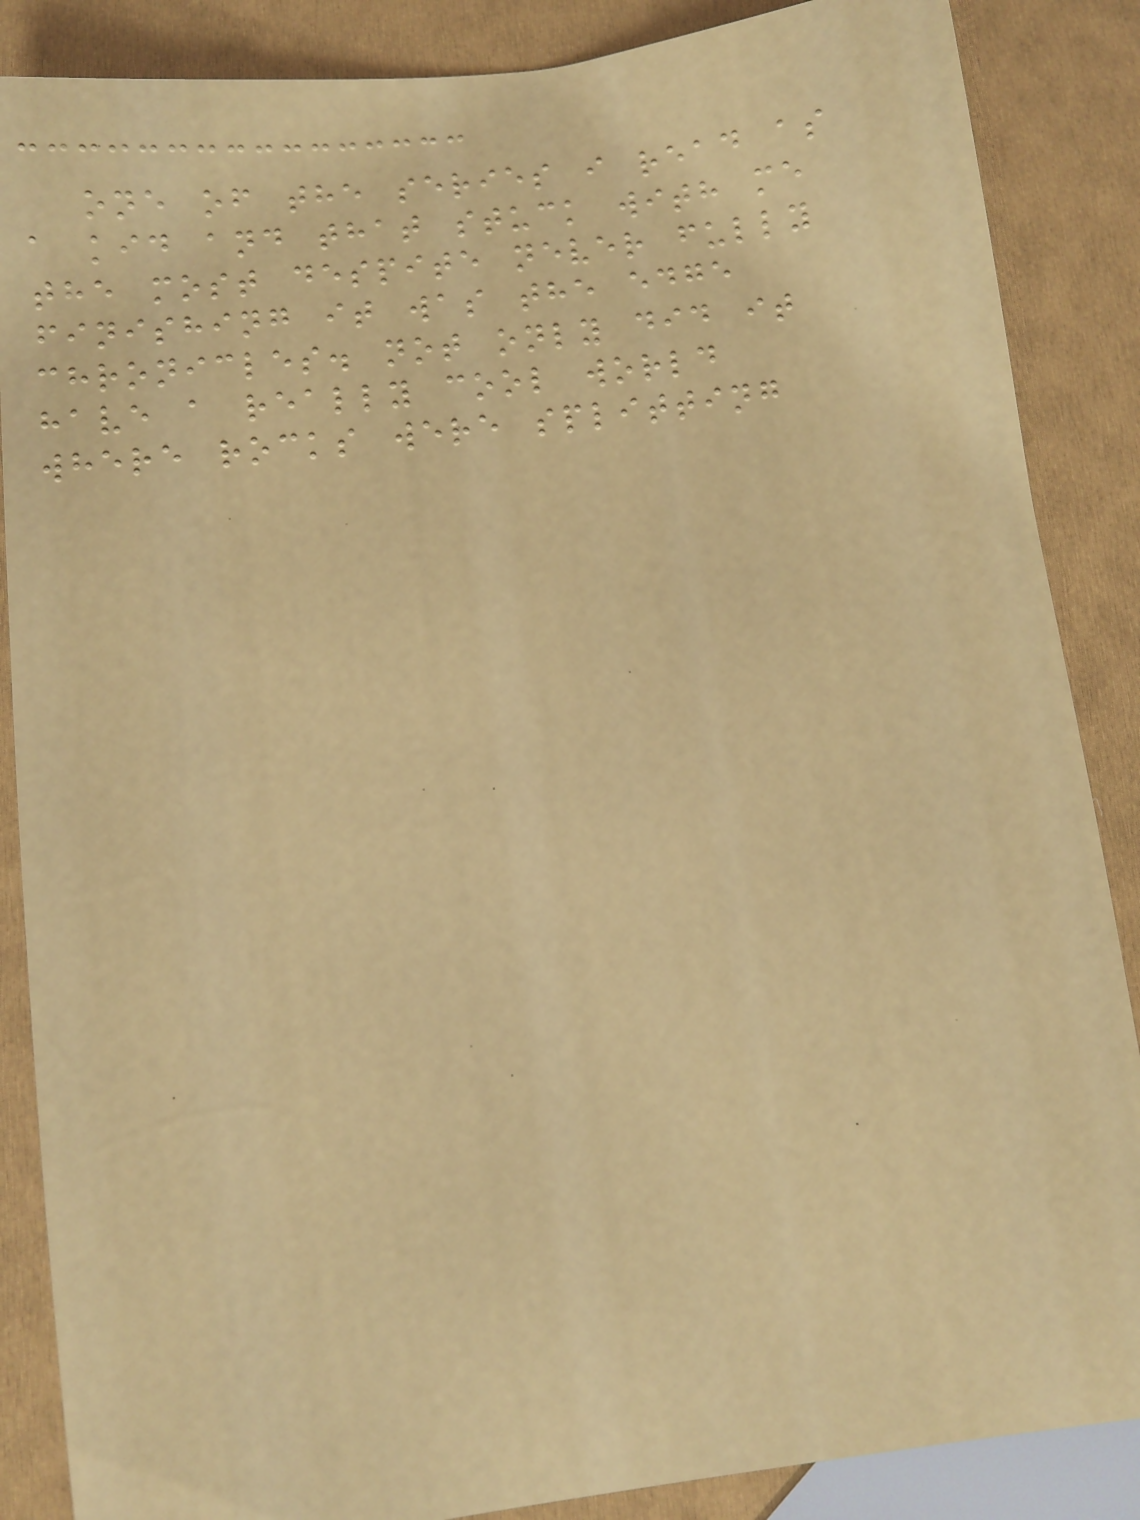one of the series i read as
a kid and that stuck with me
the most despite never fully
finishing it was the edge
chronicles. not only did it
have a really cool world
where rocks were splitting
